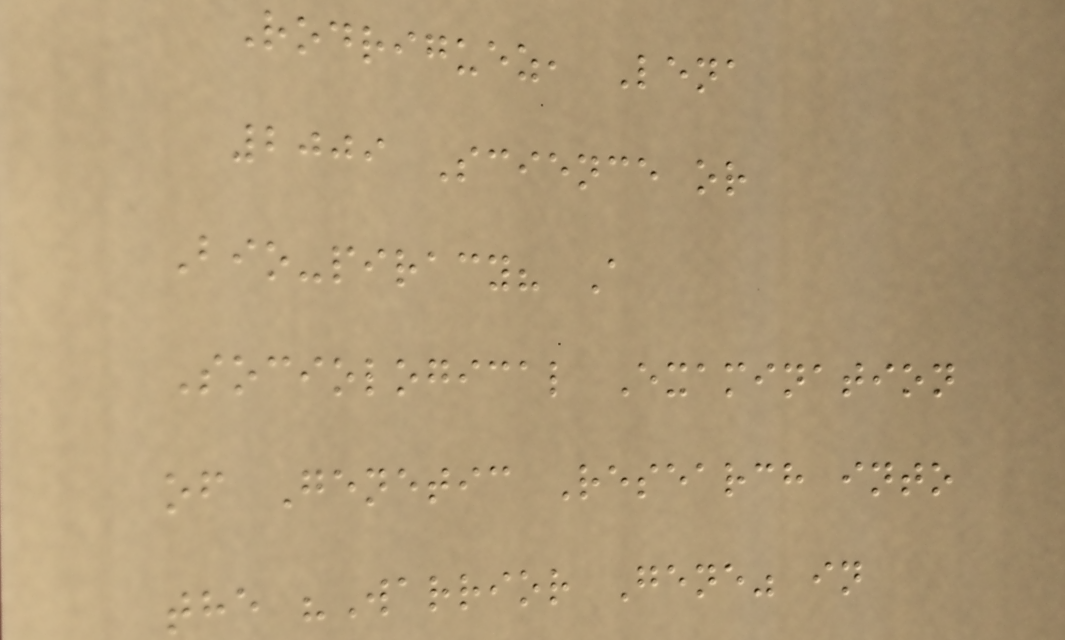Rodriguez, Lena
2009 Science or
Bio-piracy? A
Sociological Examination
of Genetic Research into
the "Warrior Gene" in
